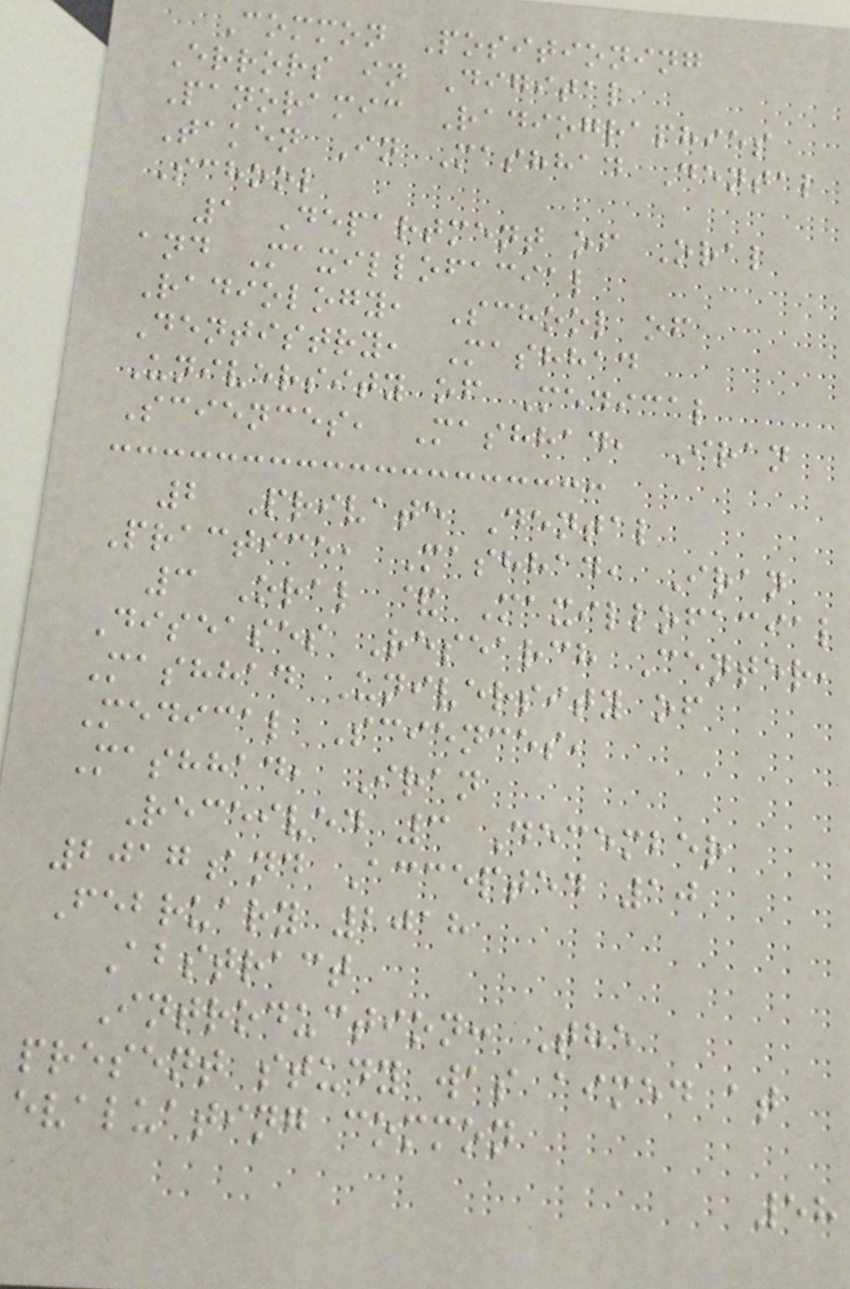Common Positioning
Errors in Digital
Panoramic Radiographies
Taken In Mashhad Dental
School
1 Department of Oral
and Maxillofacial
Radiology, School of
Dentistry, Mashhad
University of Medical
Sciences, Mashhad, Iran
2 Private Dental
Practice, Mashhad, Iran
3 Oral & Maxillofacial
Diseases Research Center,
Mashhad University of
Medical Sciences,
Mashhad, Iran
Received 3 December
2017and Accepted 10
February 2018
Abstract
Introduction: The
present study was aimed at
evaluating common
58
